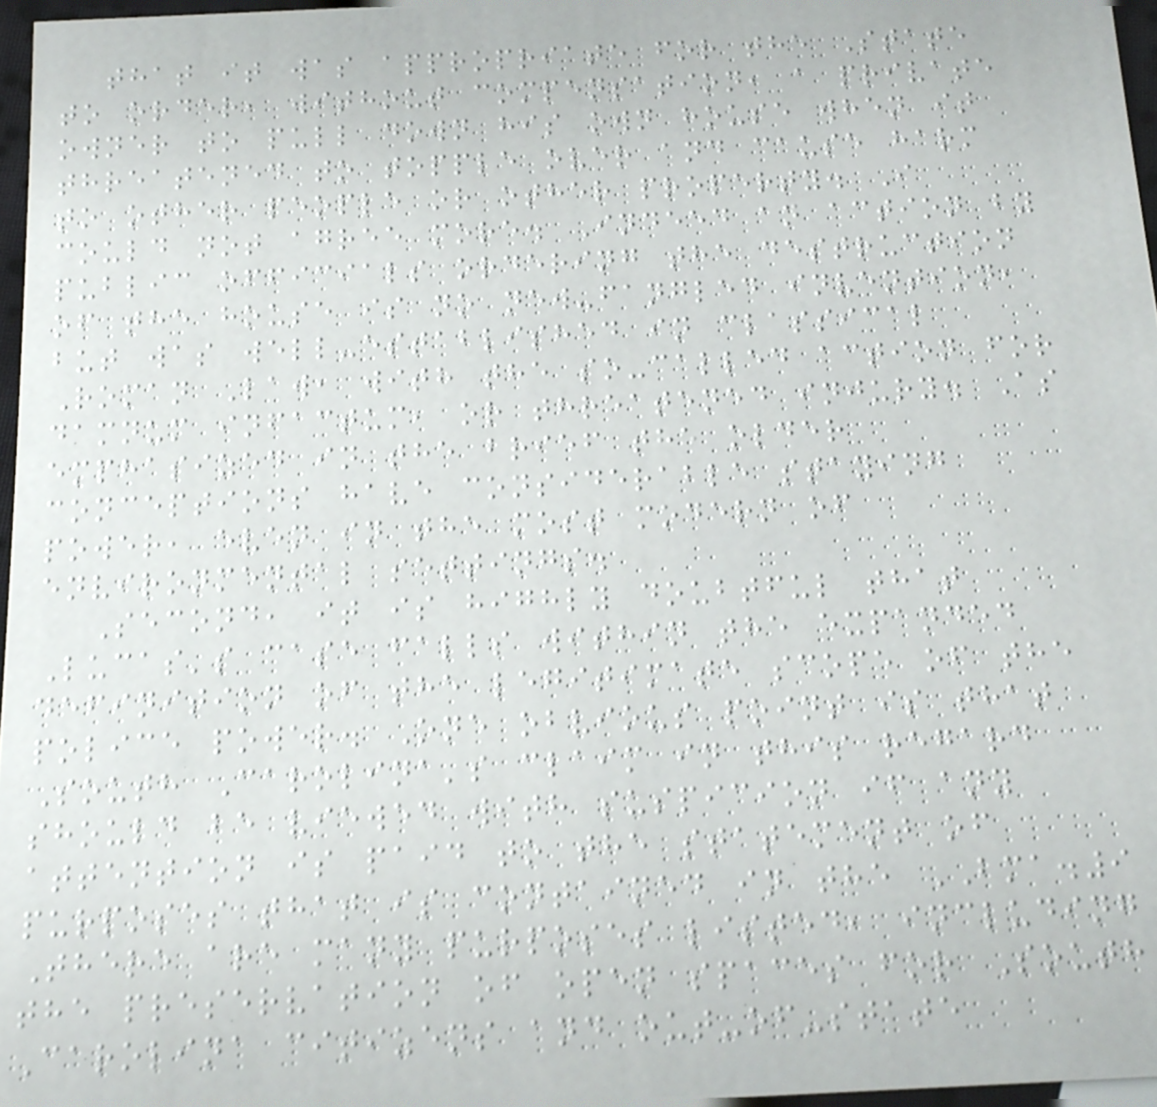that it was appropriate for the State
to order, without compensation, a private
owner to pull down his own house when it
threatened to topple over and cause harm
to other people or other property. I
could not agree more. Indeed an action by
public officials ordering the destruction
of the house is no new-fangled invention,
but was well-established in classical
Roman Law, with the so-called action for
damnum infactum, or threatened injury. As
emphasized in the brief the older
conceptions have considerable staying
power, even in the most modern of
environmental settings.
Second, it is highly doubtful that
Lucas's case falls within the expanded
definition of the legitimate scope of the
police power. One obvious point is that
South Carolina's claim in this regard
should be viewed with suspicion if any
attention is paid to the statement of
purposes that is contained in the BMA.9
There are many purposes listed, including
the preservation of open spaces for South
Carolina citizens and out-of-state
